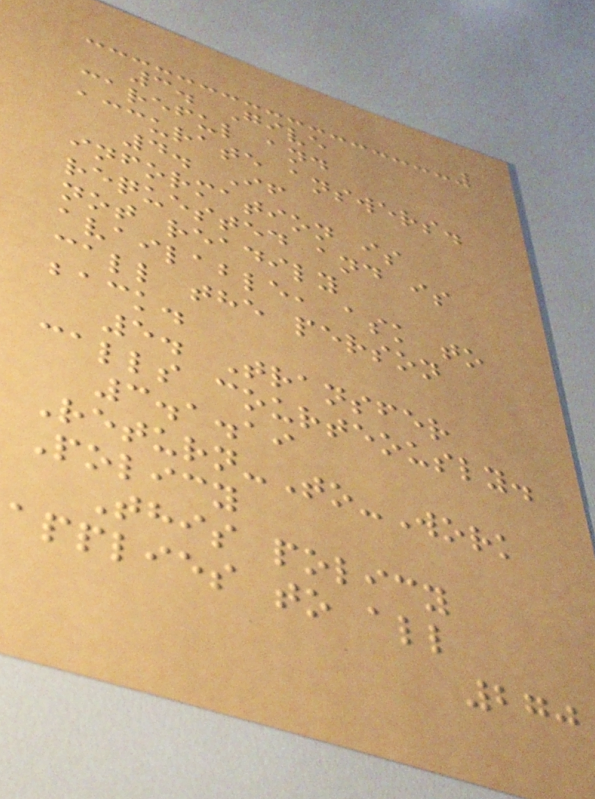3. Give
careful and
accurate answers.
4. If
information is
requested and is
not readily
available, ask to
call the person
back.
5. Transfer
calls courteously.
3.1.19
Return-To-Work
Policy
This policy
applies to all
270
